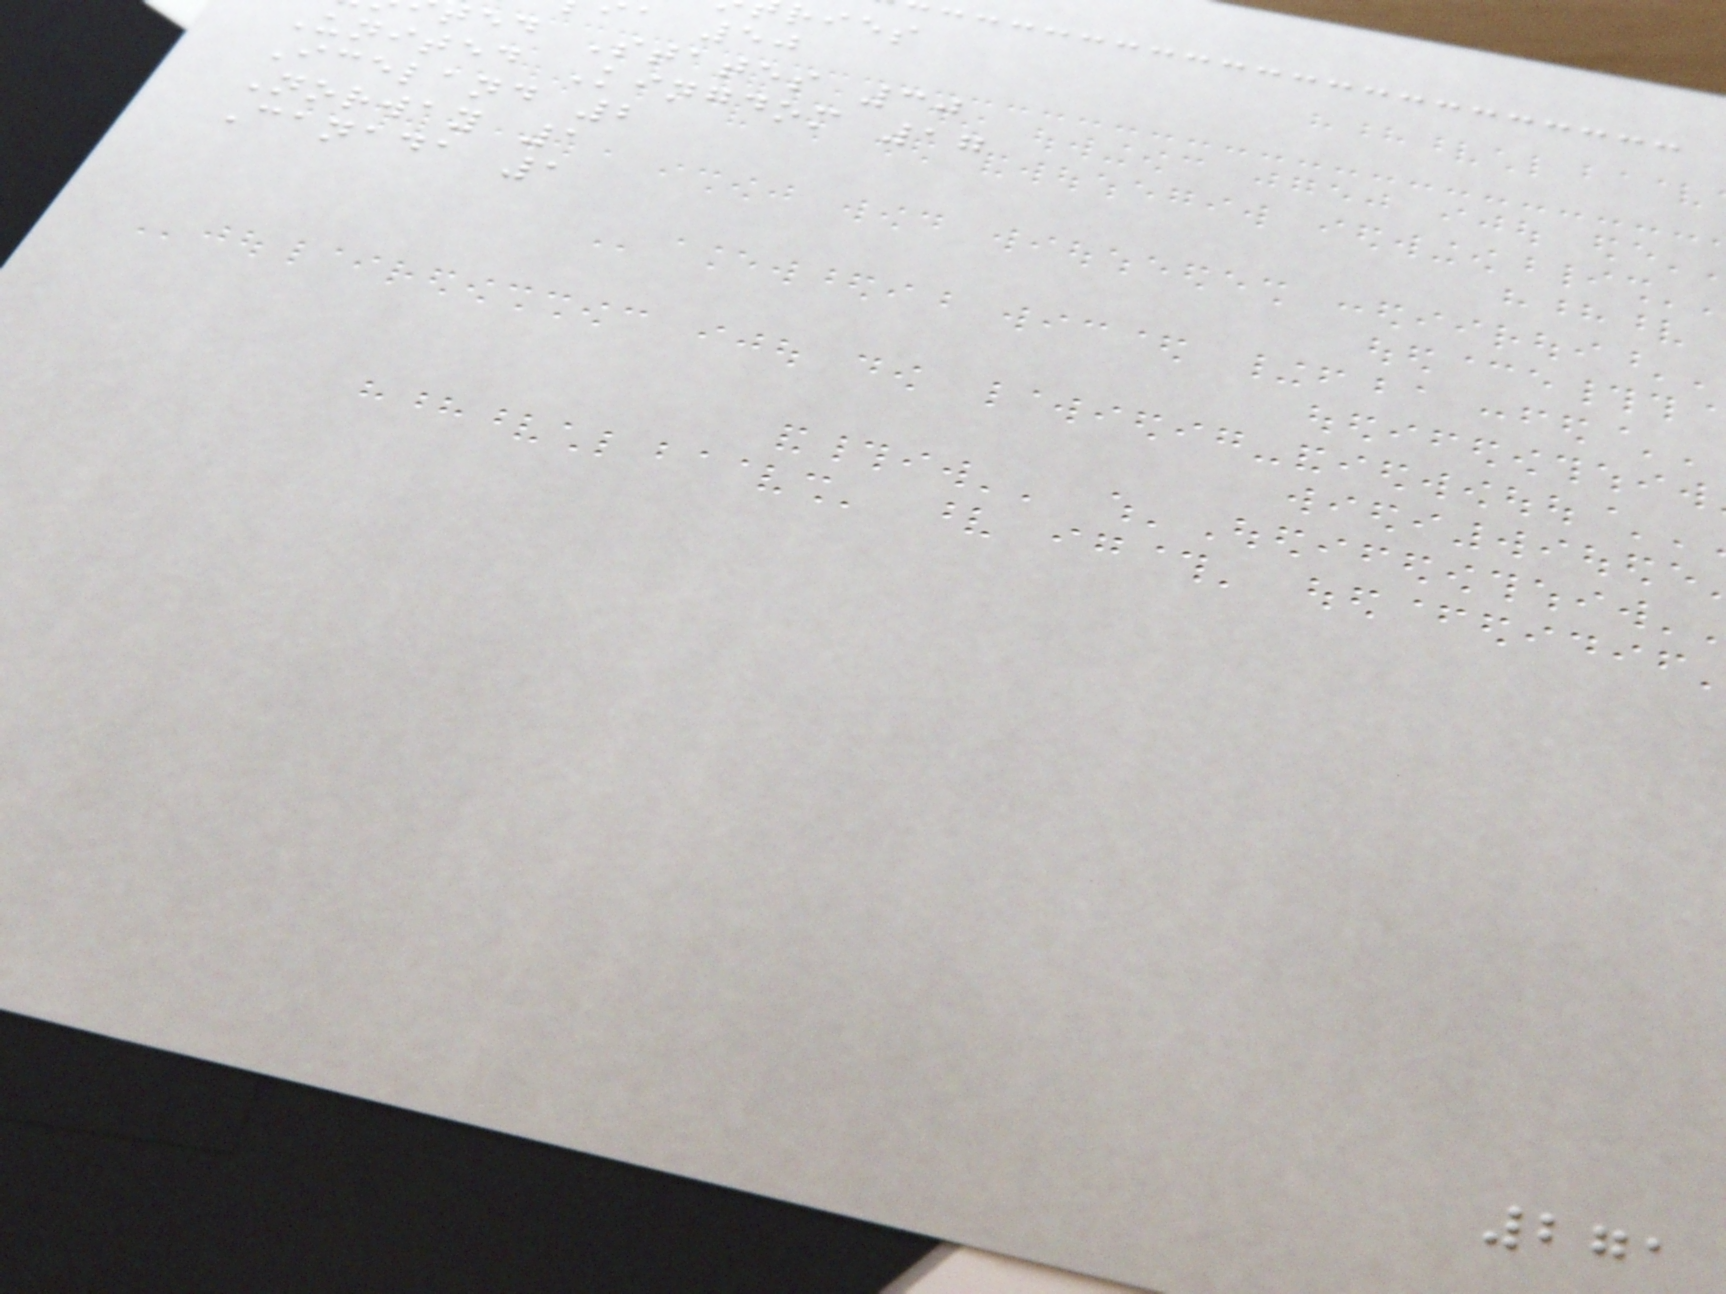a 50
ted States 30
United Kingdom 17
Iceland 2
Norway 1
Canada 1
271
